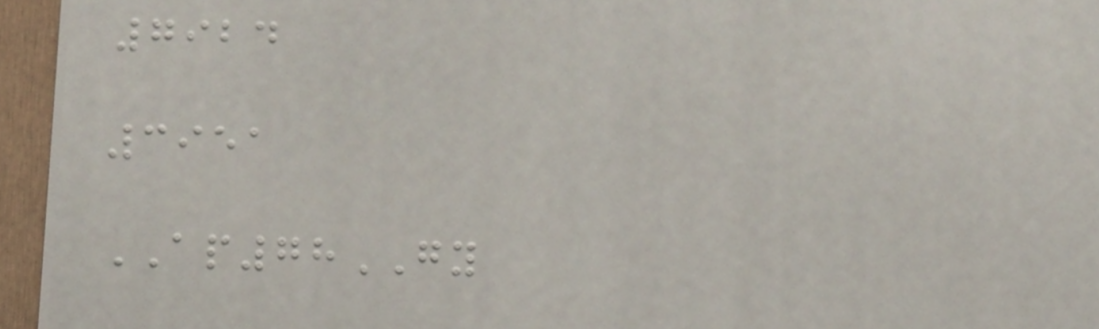7924
3951
AP78GY
